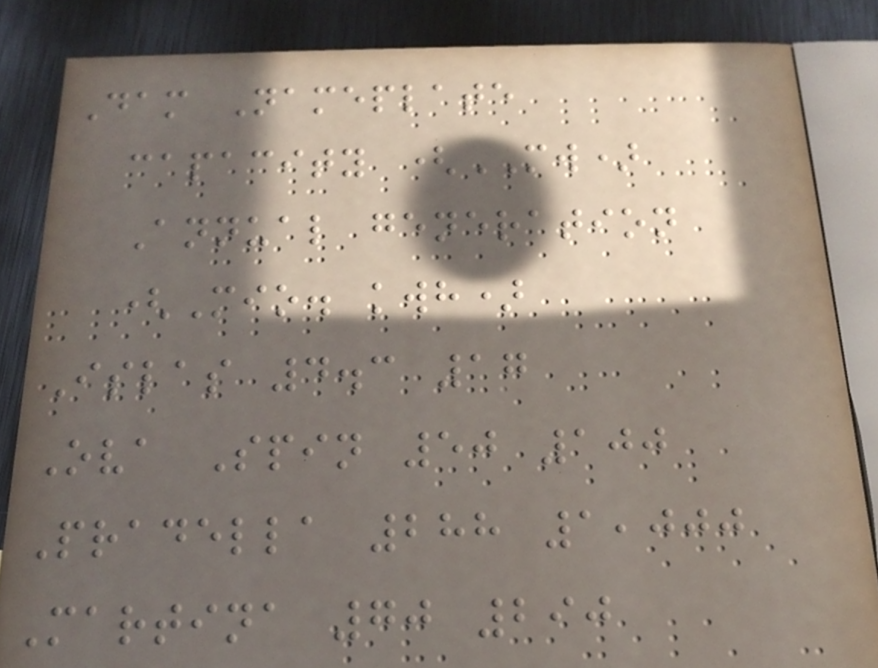Dam Nameplate
capacity (MW)
Annual generation
(Mio. kwh)
Islas 4.3 17
Ova Spin 50 100
Pradella 288 1,000
Martina 70 290
